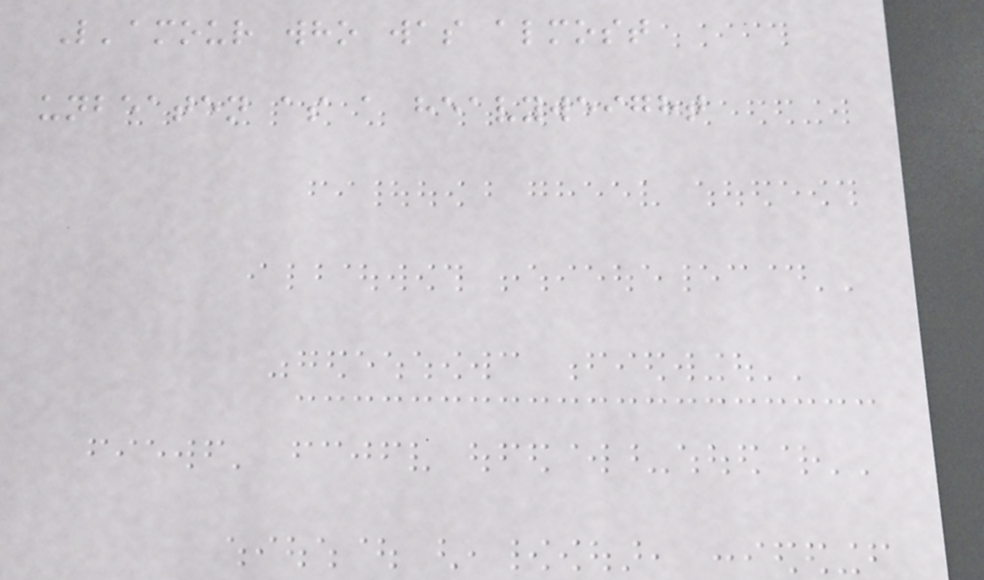L'amour who was almost
unbeaten as a heavyweight
